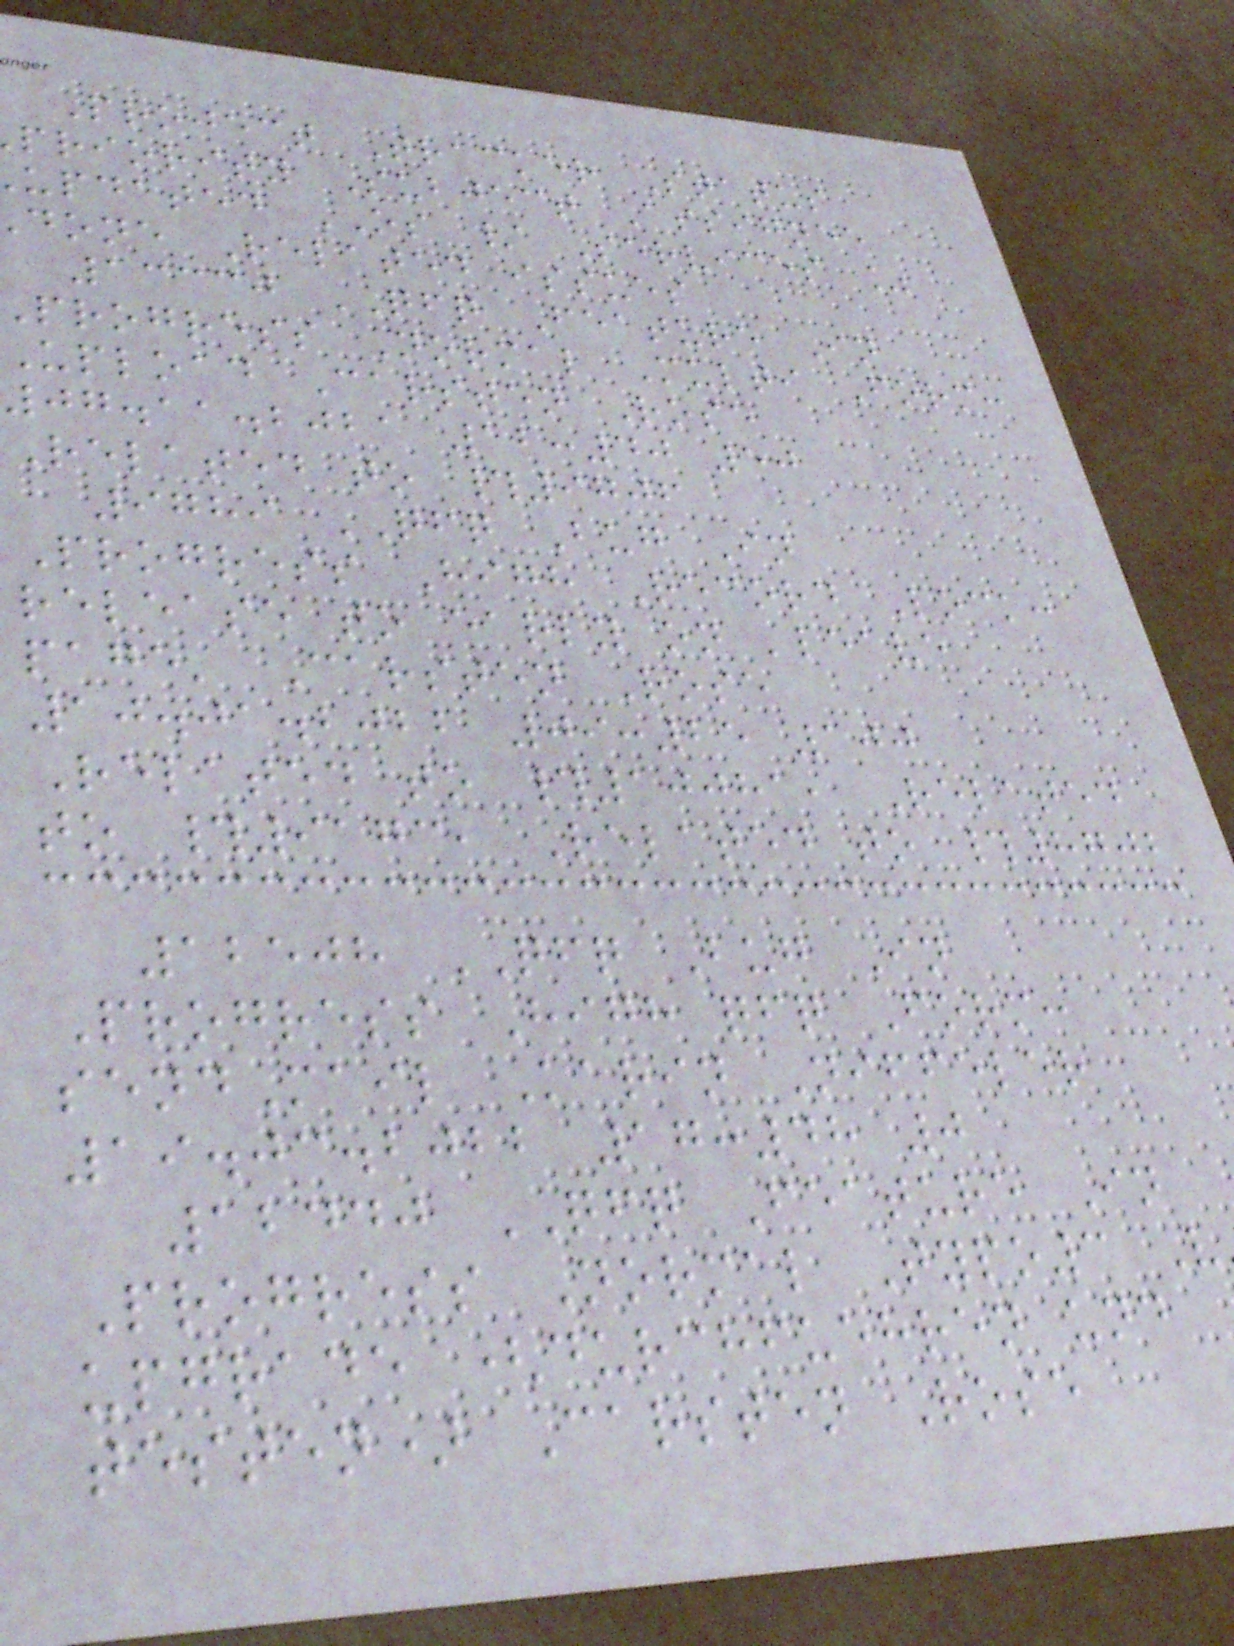Project Tracker Status
priority Subject Assignee
updated OS / Services %
done Related issues
13330 QFQ Feature In
progress Normal Multi Form:
upload Carsten Rose
07.11.2021 12:40 50
Related to #9706
9789 QFQ Bug In
Progress High Record Lock:
release to early on 'leave
page' Carsten Rose
10.01.2022 09:25 100
Related to #10081, Related
to #9173, Related to #8702
12508 QFQ Bug In
Progress High qfq Form:
sendMail Karin Niffeler
19.03.2022 17:48 0
12440 QFQ Feature In
Progress Normal Typo3 V
upgrade (durchfuehren und
testen) Carsten Rose
